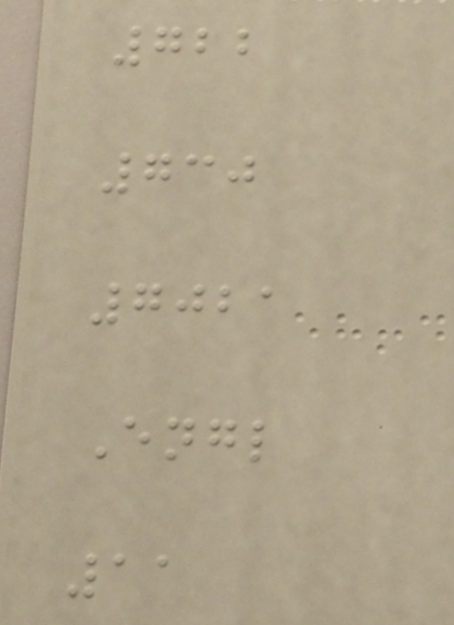722
730
7021
Engl
11
